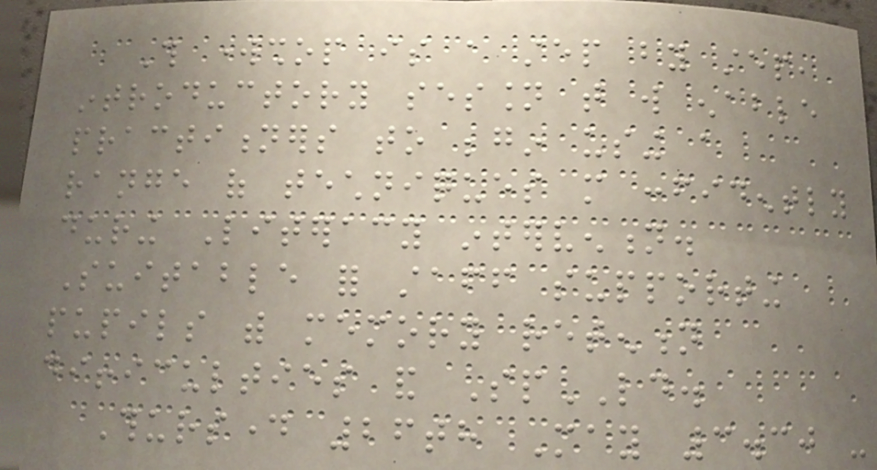This workshop is a step by step,
introductory session that will enable
practitioners to begin using a
range of techniques more confidently
during Literacy intervention.
Suitable for staff supporting
pupils with memory retention
difficulties and SpLD.
Thursday 26th May 3.30 -
